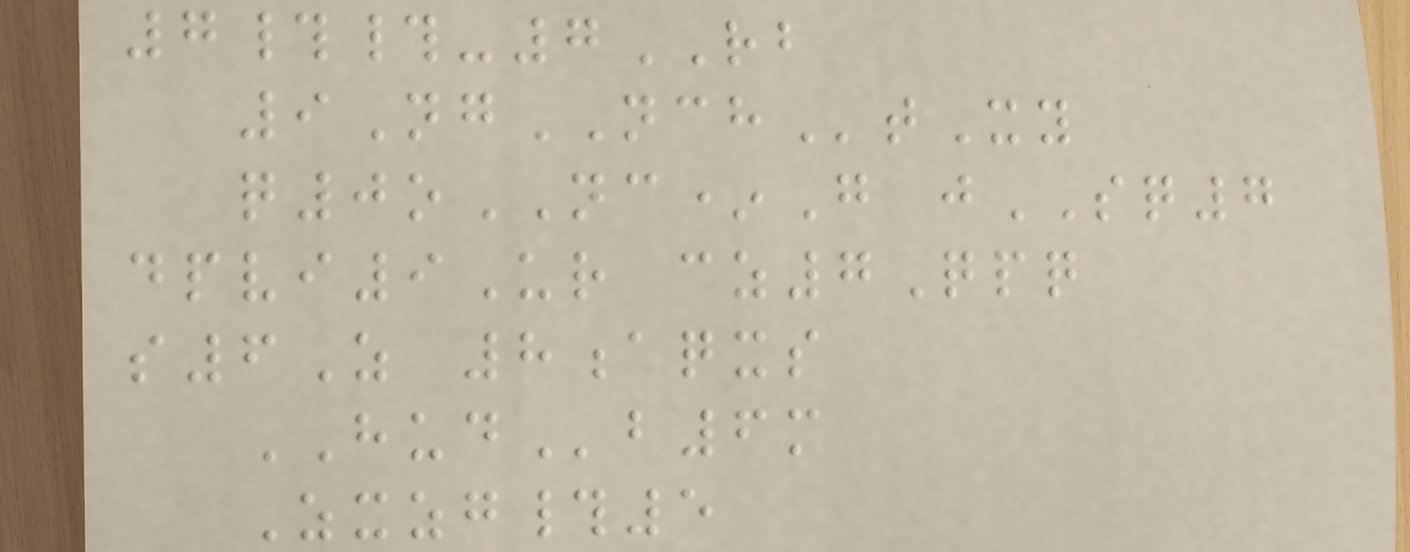7##-7RB
9NgNCHtXy
q0oNC*G jSQ7
dpvi9Ur cz7Qpq
s6Z 8aqxs
HUDb6m
Zxzg#5
